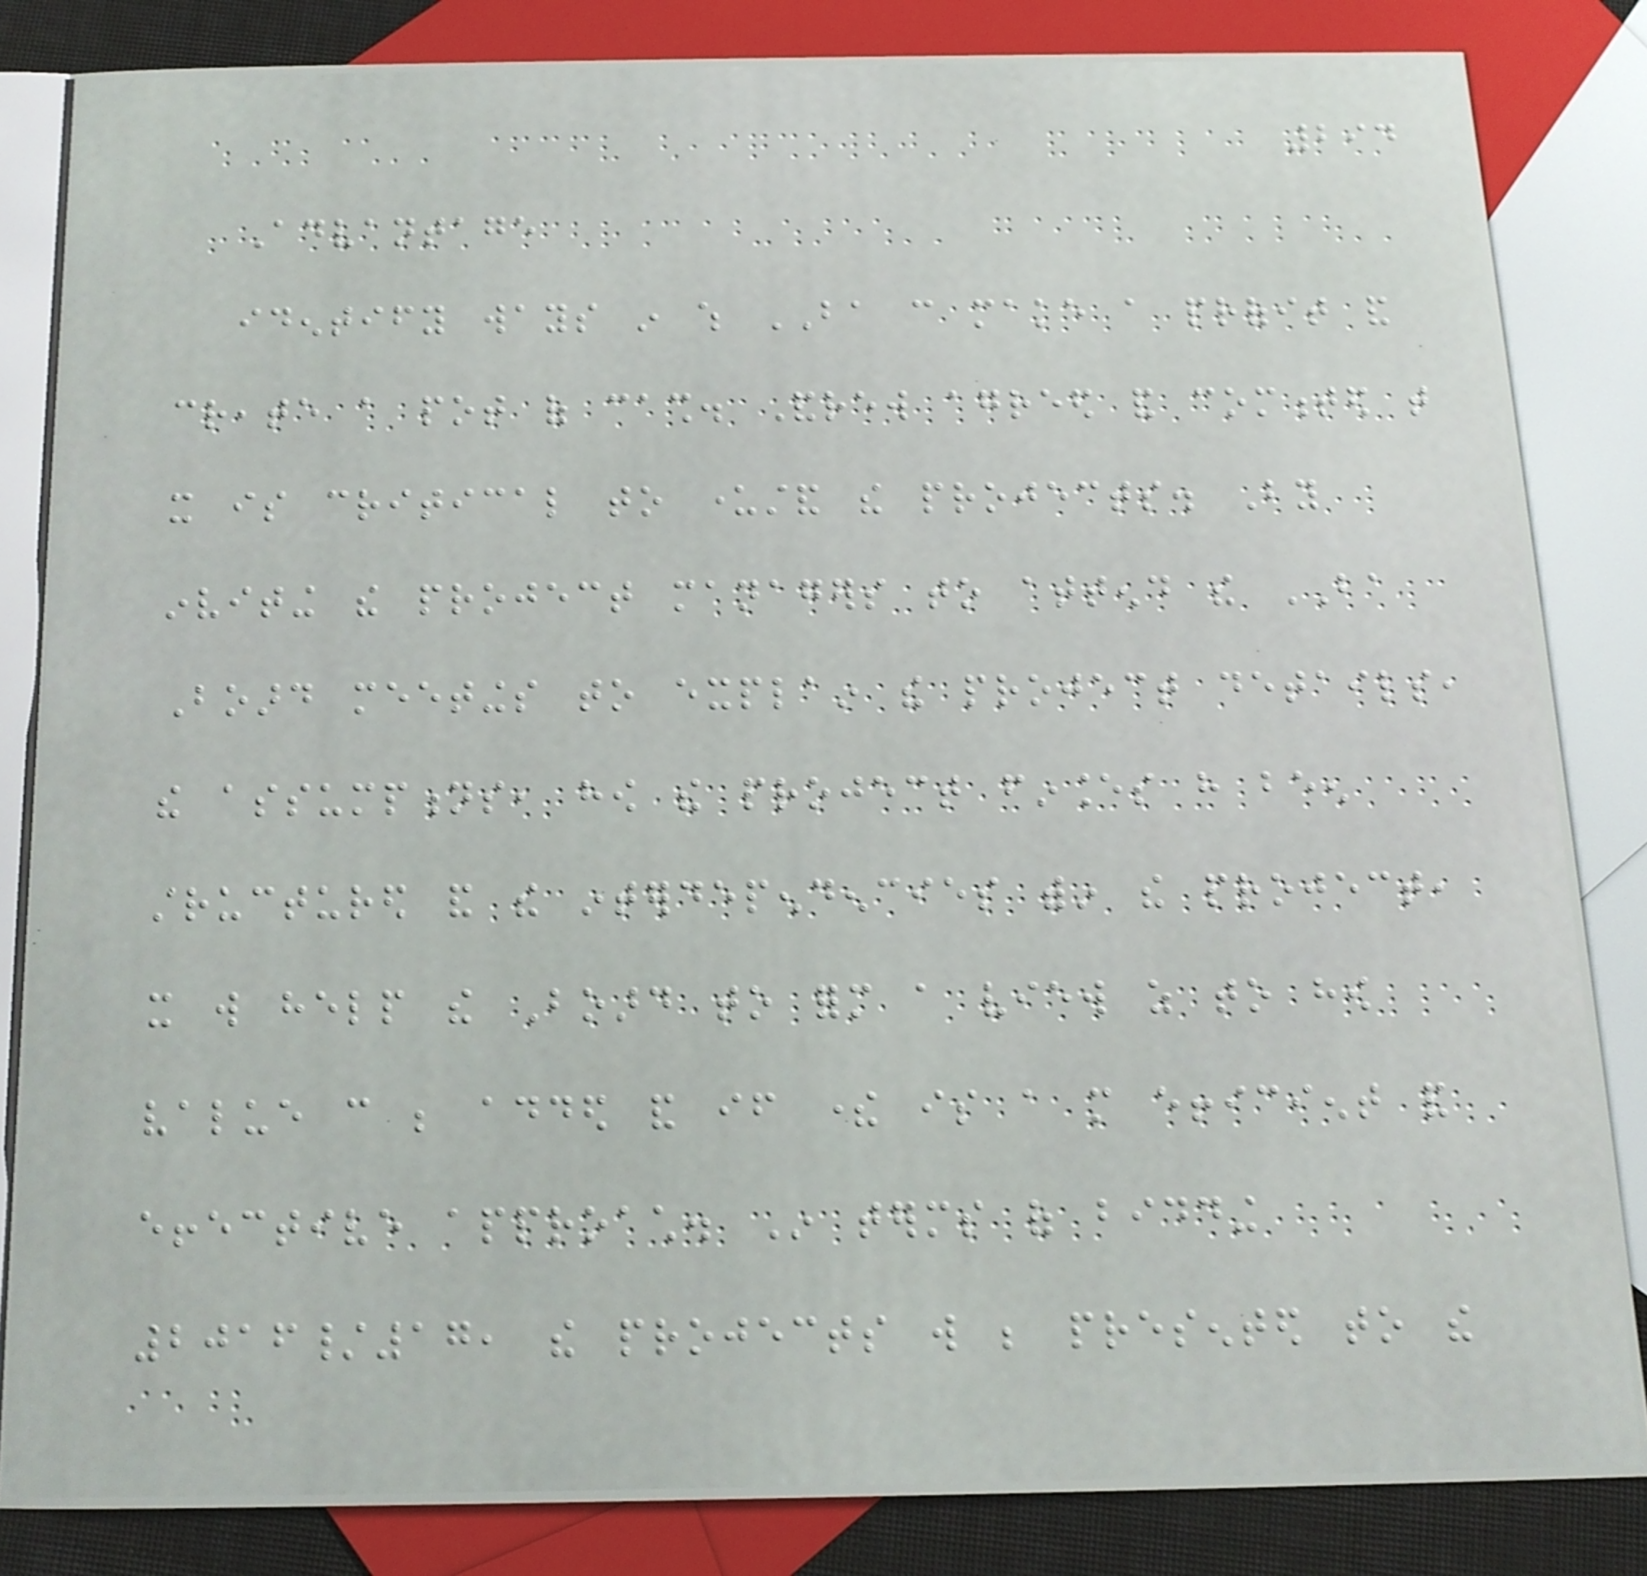294
Advantage
identify ways in which BA can make a profit and
create a pot of cash. Andrew agreed and commented that
it is critical to understand the projects. By
inviting the project managers to attend the BA
Board meetings to explain the project details,
the assumptions, how the project finances have been
structured and the interdependencies within the project,
it will help the Board to form a view as to how
value can be added and if there is a more efficient and
effective approach. In terms of bidding
2016/17, the projects will be presented to the
